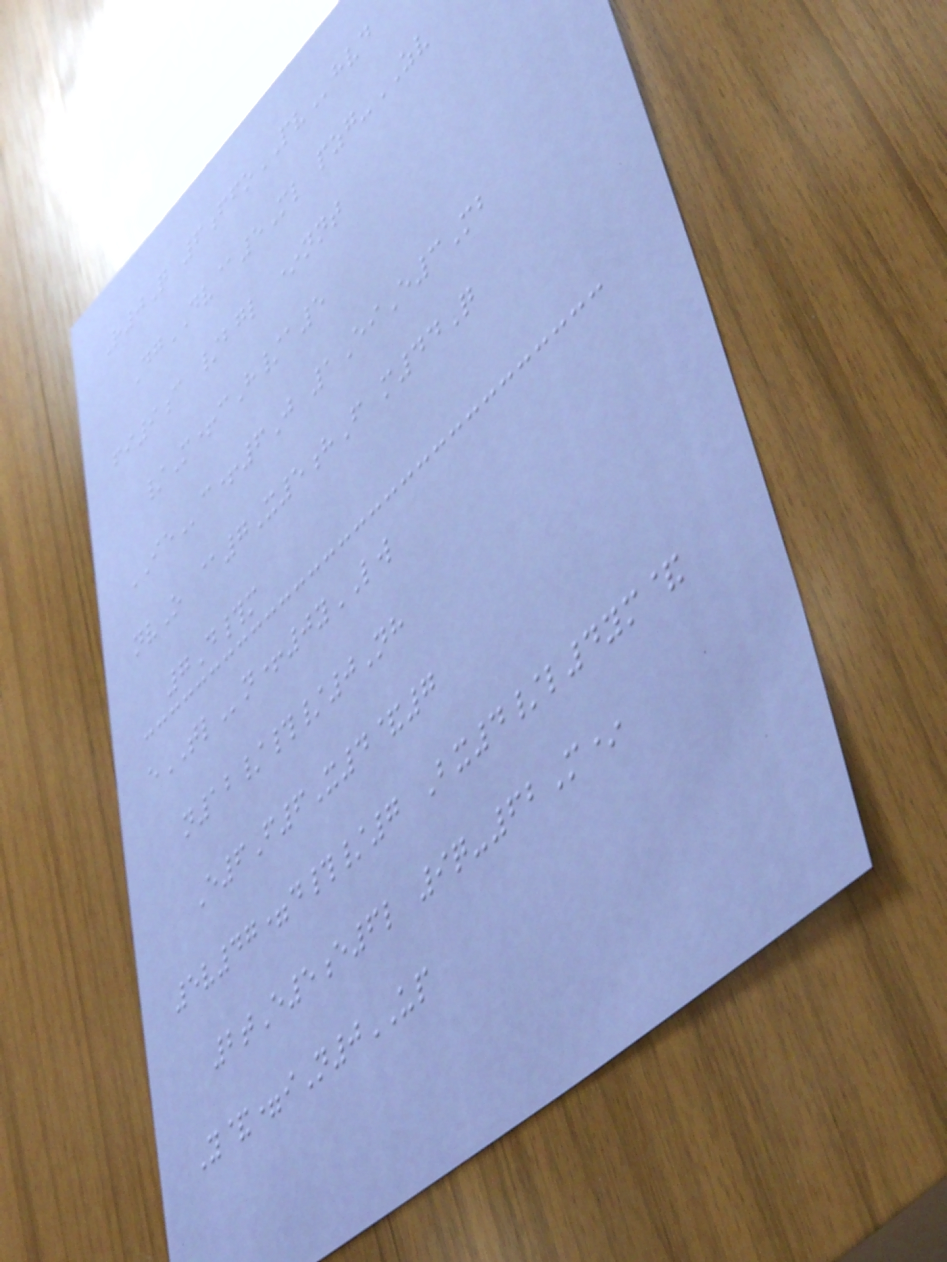R0Q 6ffoPVhvd
DgDV@5Ml pzg-ZV
fi9c /bgl *nnt
/M+cH/a5
IEc+6J 1EiE3Mb
nvO @7X5hF m44Q
7D#m
eTLn+0yLW
n12/#/0Nh
E6F6X4&7
5v47=d#/7 Bx4/l4ym&
2tE5e6l 9q-62M*
Y&=iN0UP
